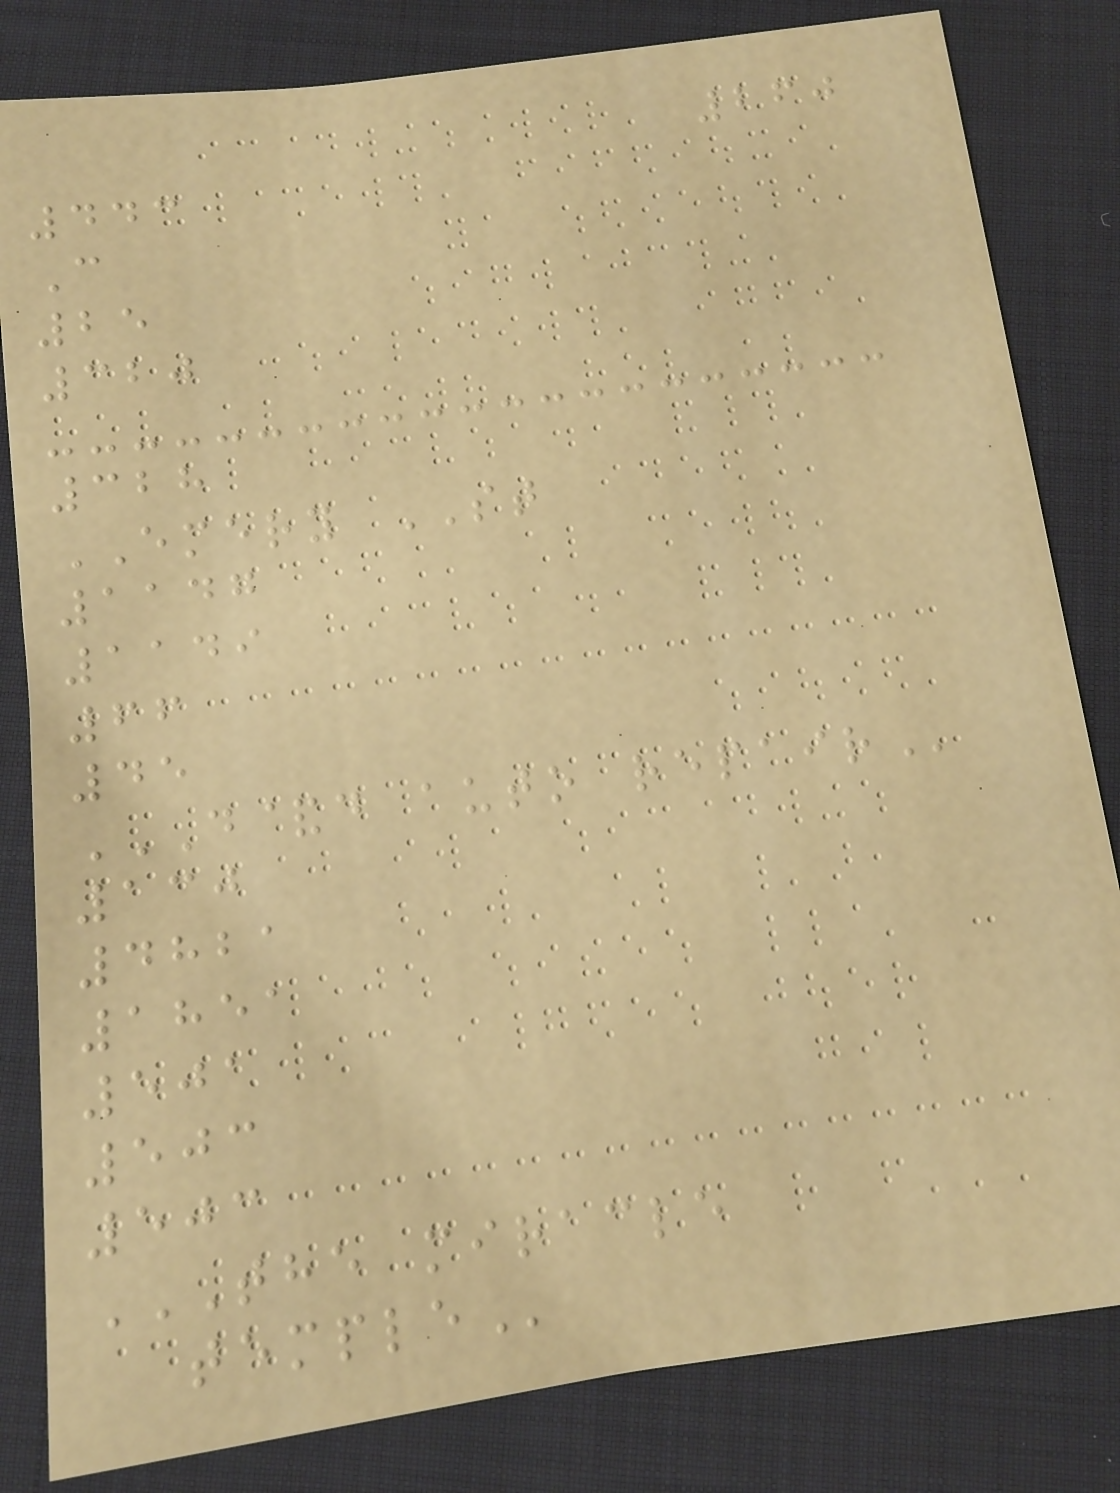260
443
C
25
320
328
EMERY ST
1147
1149
66
45
D&D AUTO REPAIR
130
4821
1851
501
503
503
THE MIRACLE
TEMPLE
